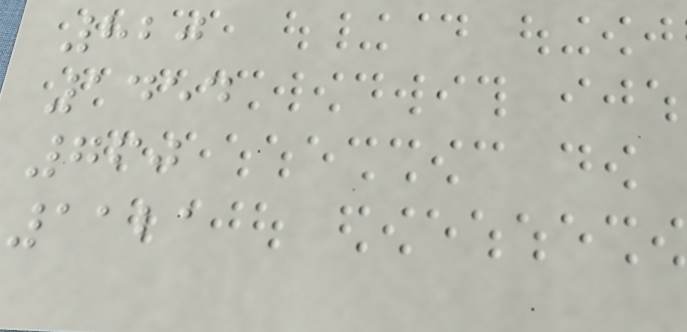820
1454
760
1121
